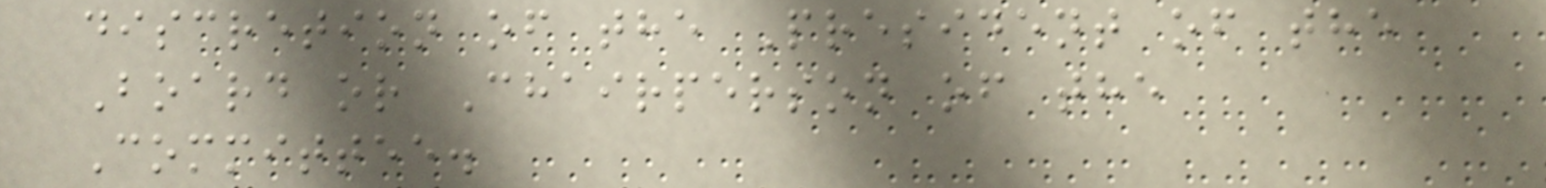discretion of the President of the
Board or Chairperson of the
Committee.
